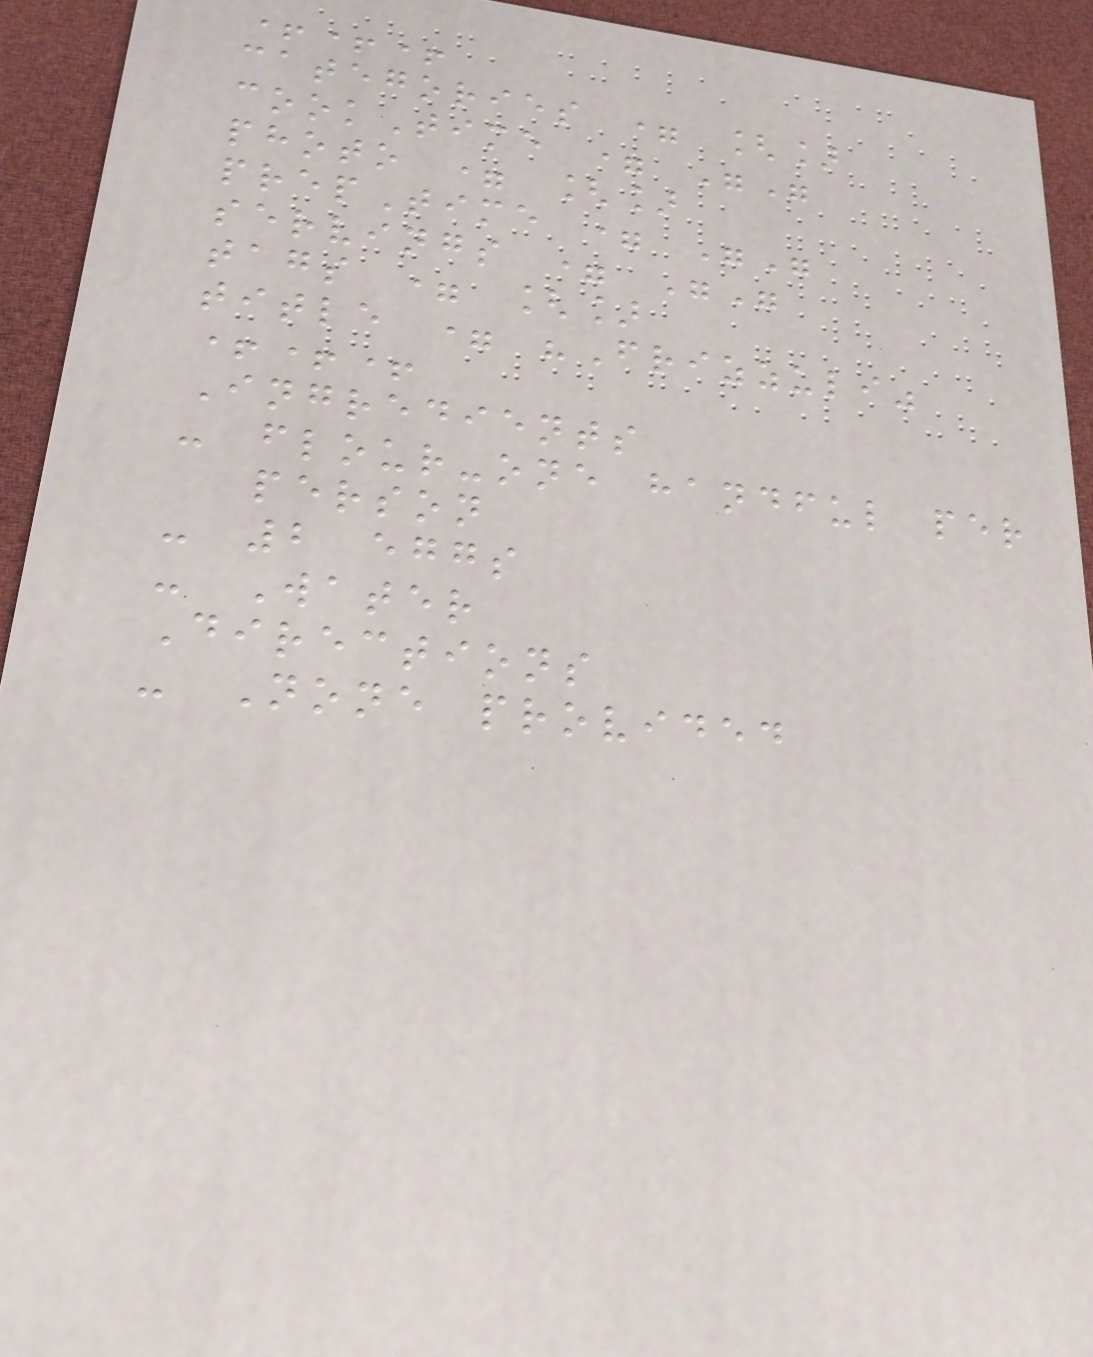+++
categories = []
cookTime = ""
photo = []
prepTime = ""
servings = ""
tags = []
title = "Frizzuli"
+++
Ingredients
- flour-one handful per
person
- 2 eggs
- Water
Directions
- None provided
